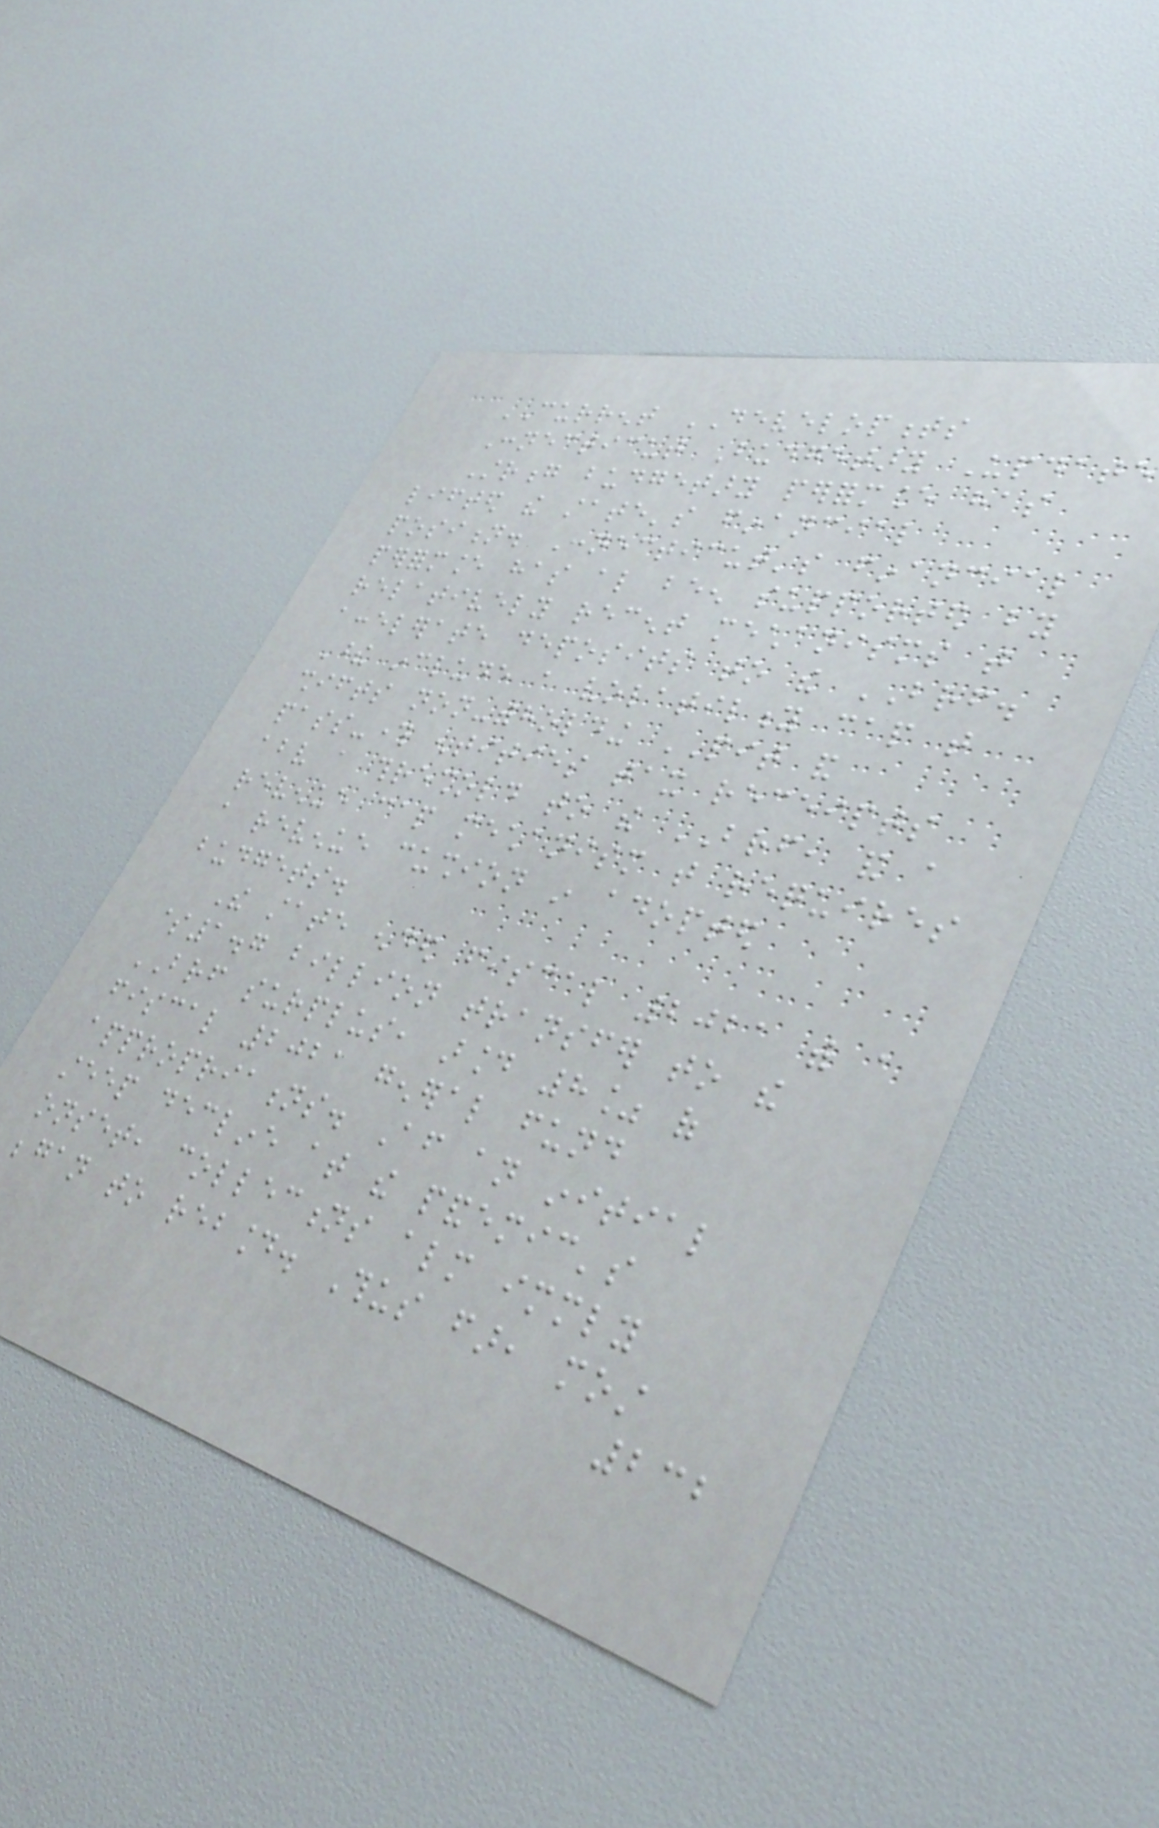CURRENT DEVELOPMENTS
Connecticut Budgetary Update
Strong budgetary performance has
lifted the state's financial
position. Connecticut's financial
performance has also been supported by
relatively recent mechanisms that
accelerate deposits to the BRF.
These include a volatility cap that
shifts non-withholding PIT and
pass-through entities tax receipts
above a threshold to the BRF, and a
revenue cap mechanism that requires
a revenue cushion in adopted
budgets.
The state ended fiscal 2021 with a
$1.7 billion transfer to the
BRF surplus, around 8% of
fiscal 2021 general fund
appropriations. After an initial
steep decline at the pandemic's
onset, collections almost immediately
began to rebound. Thus far, most
232
